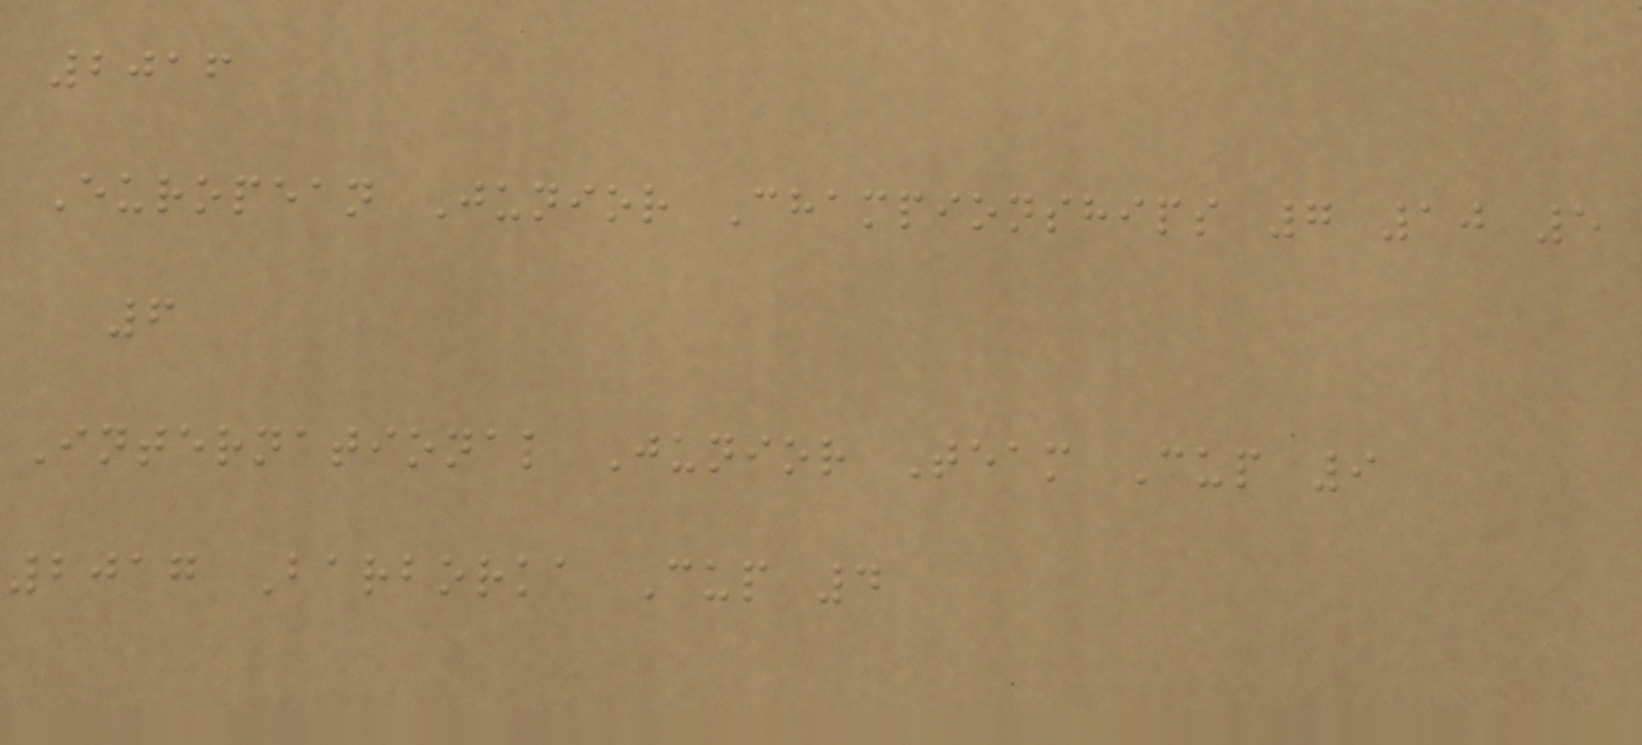2016
European Junior Championships 7 10 5
6
International Junior Team Cup 9
2017 Barborka Cup 4
